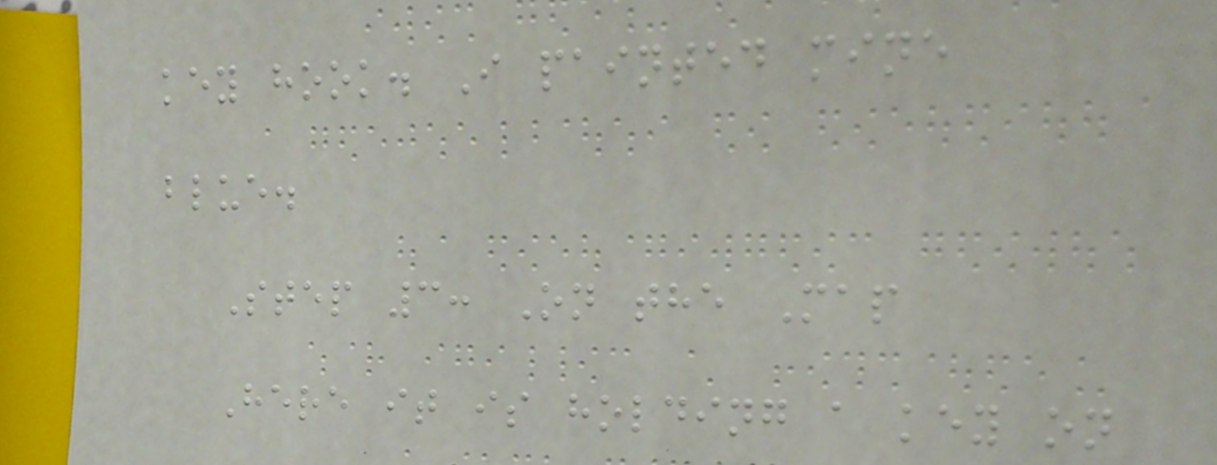key hook. I painted mine
blue.
Step 3: On the Map
Here it is holding a key on
